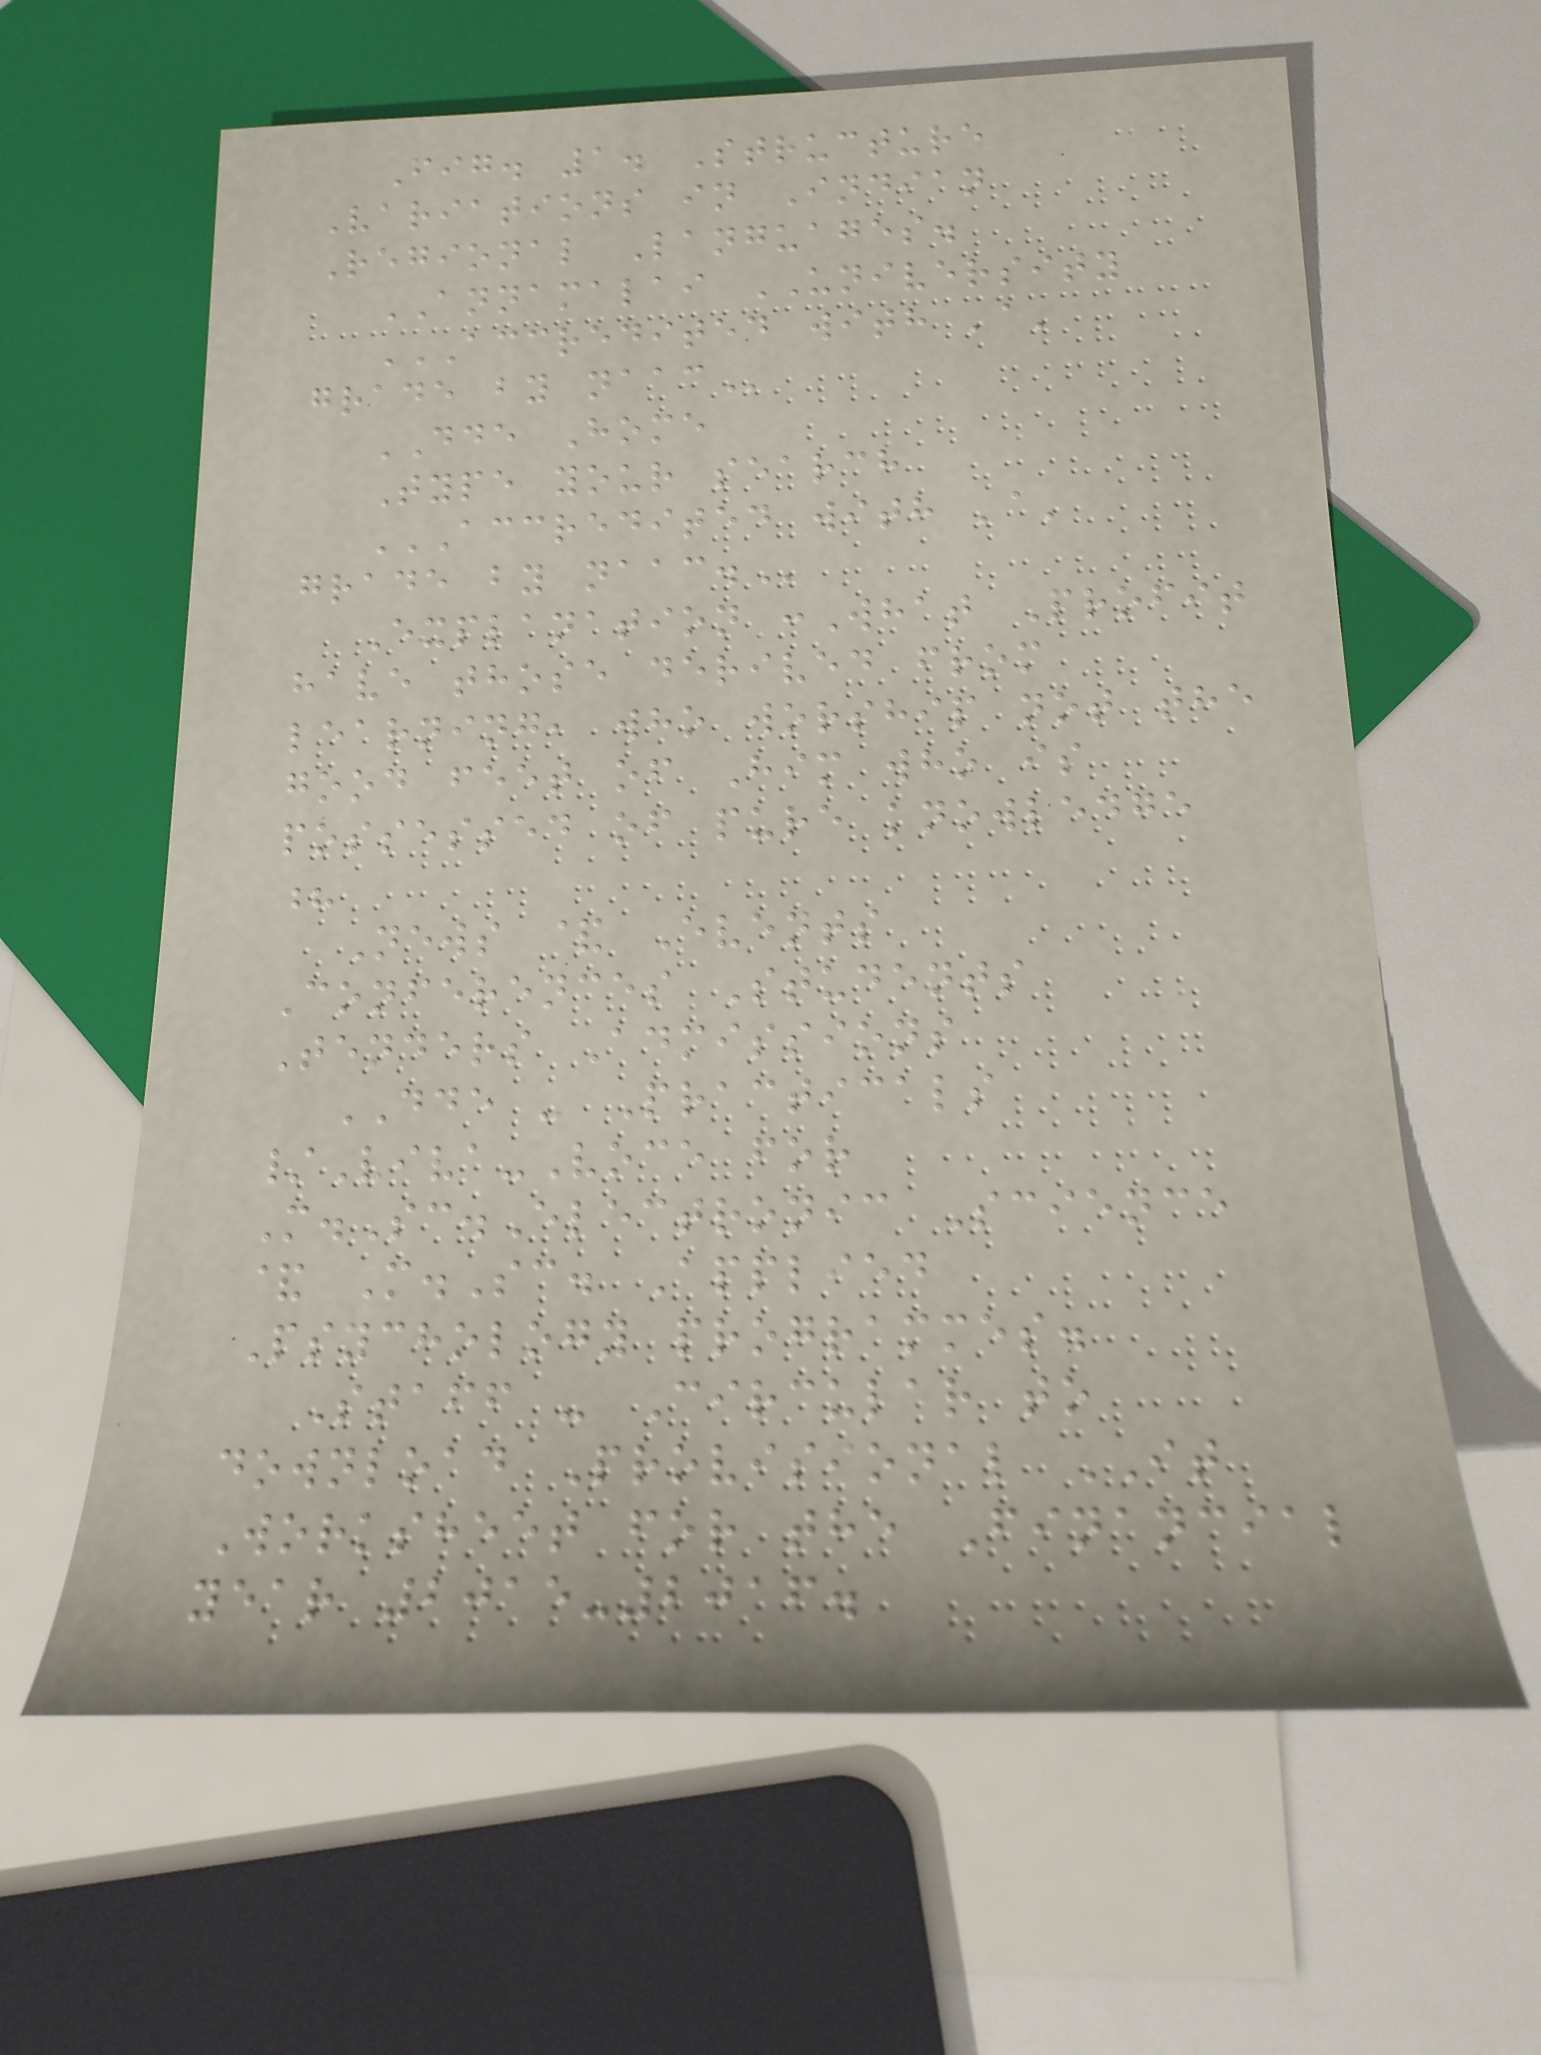Fig. 1. Structure
Variations in Indian
Regional Languages.
ANNAMALAI UNIVERSITY
ACCREDITED WITH 'A'
GRADE BY NAAC
DDE Home
Type your search
ACCREDITED WITH 'A'
GRADE BY NAAC.
Explanation :What Profit
have those derived from
learning, who worship not the
good feet of Him who is
possessed of pure knowledge
?
News & Events
Conferences Students
Tenders Admissions
DDE - Practicals
/Viva-Voce for
M.Sc.Electronic Science
& M.Sc. Applied
Psychology programmes.
Staff - Circular to
download Provisional IT
Worksheet for the Financial
year 2015-2016.
